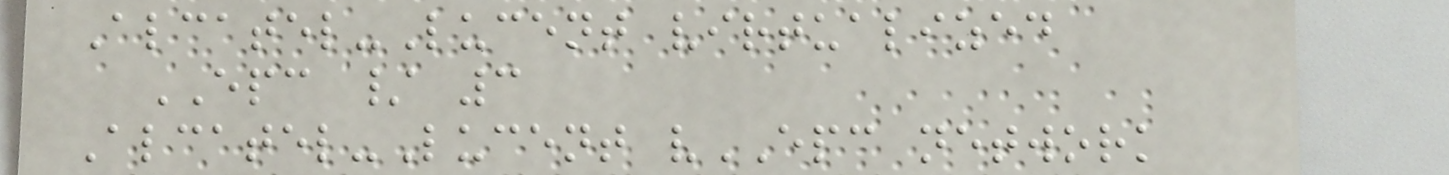Alcatel-Lucent virtualized
EPC / 3
Alcatel-Lucent vEPC network
